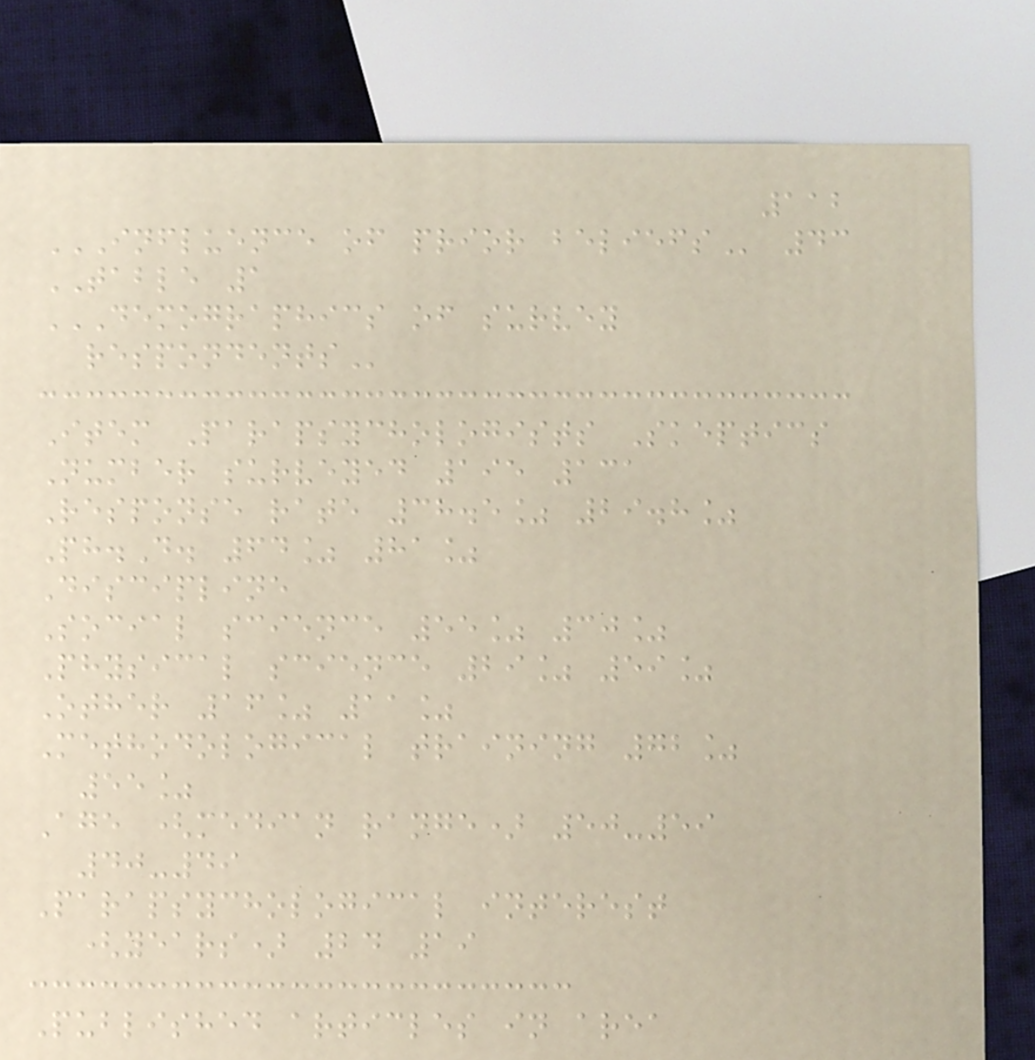112
INFLUENCE OF PRIOR BELIEFS 43
TABLE 1
DEMOGRAPHICS OF SURVEY
RESPONDENTS
Item Parapsychologists Skeptics
Number surveyed 195 131
Response rate 38.5% 29.8%
Ph.D. 64% 81%
Discipline
Social science 55% 30%
Physical science 29% 59%
Other 16% 11%
Methodological training 72%
55%
Age (median range) 50-59
40-49
Parapsychological interest
(years) 24 19
Published articles in area
